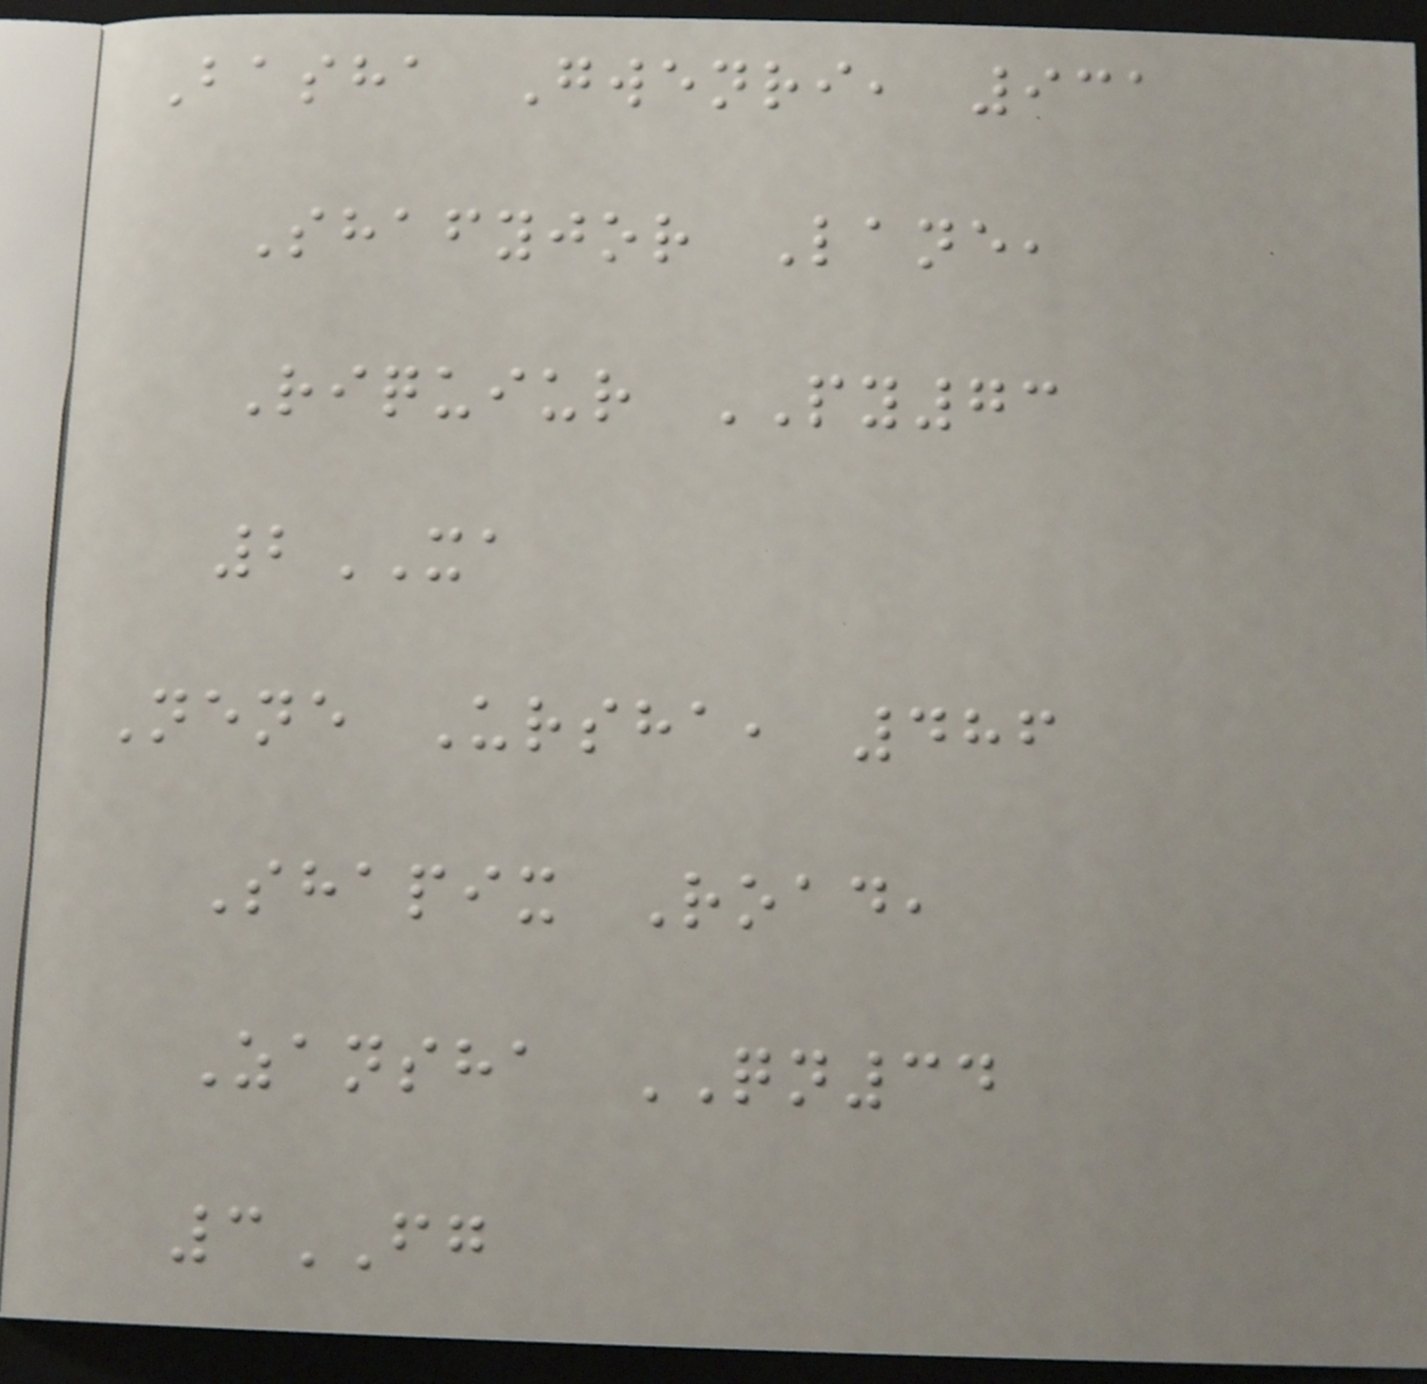Basha Gwenri, 931
Shafyjor Lane,
Riquiur PY73
2XA
Nene Ursha, 486
Shapix Road,
Zansha QN34
3FG
